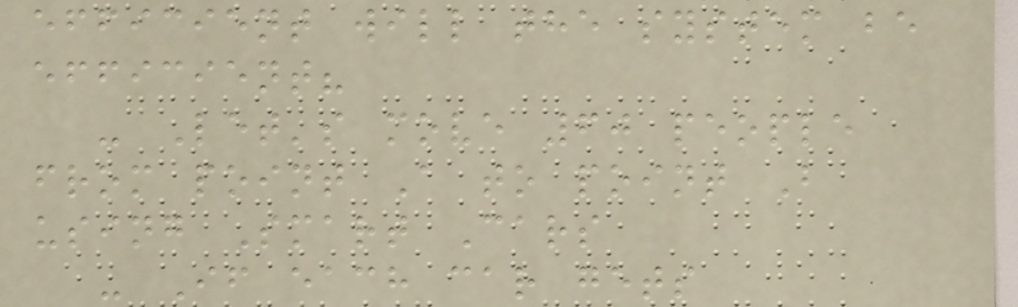efficient will the system be
efficient?
- Let's move 60 people
from point A to point B
using Smart Cars
- If each car gets
